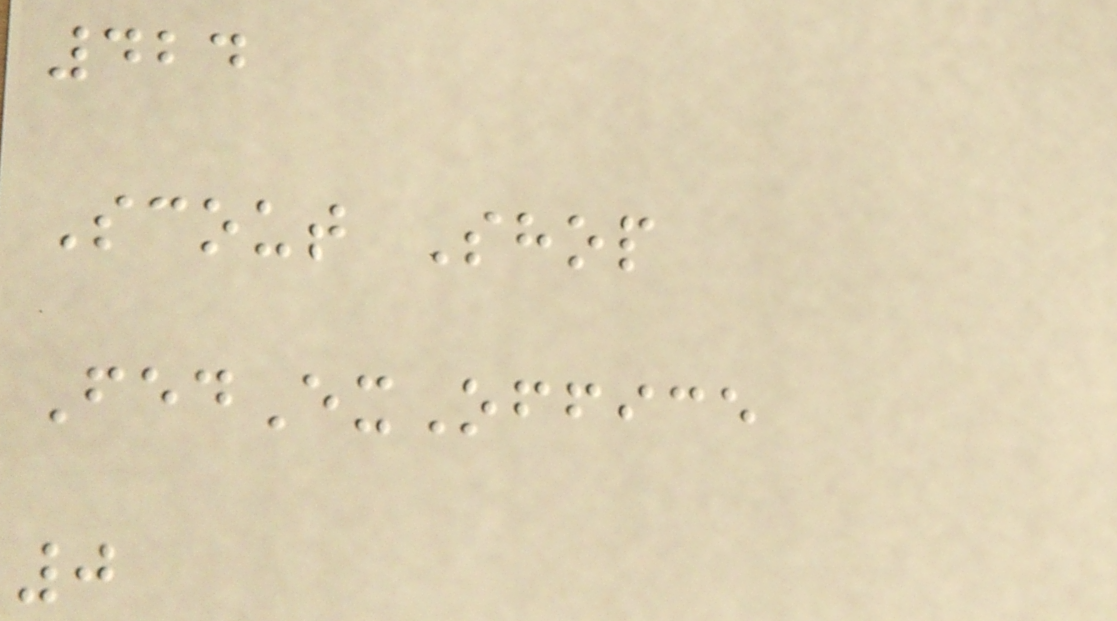424
Scout Shop
FedExOffice
0
